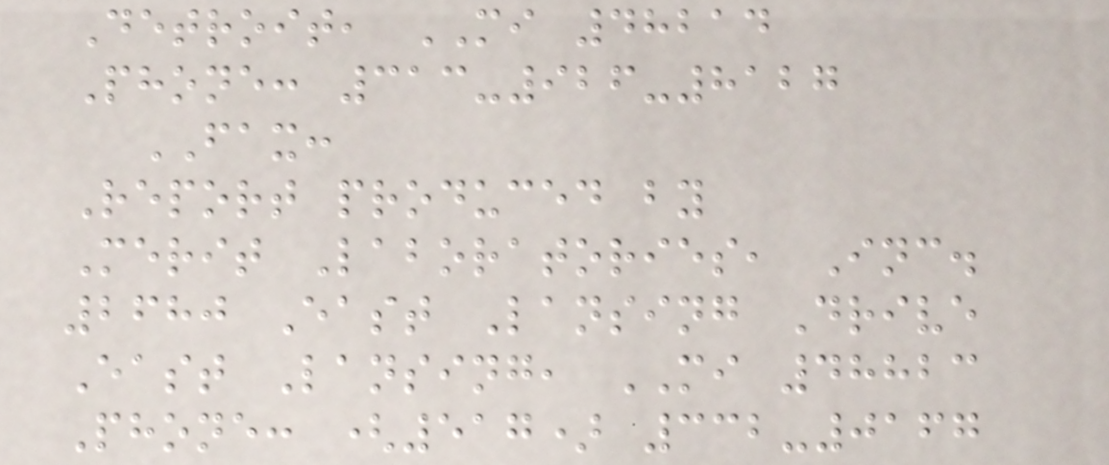Detroit, MI 48214
Phone: 313-926-8127
FAX:
Report produced by
Merit Laboratories, Inc.
2680 East Lansing Drive
East Lansing, MI 48823
Phone: (517) 332-0167
